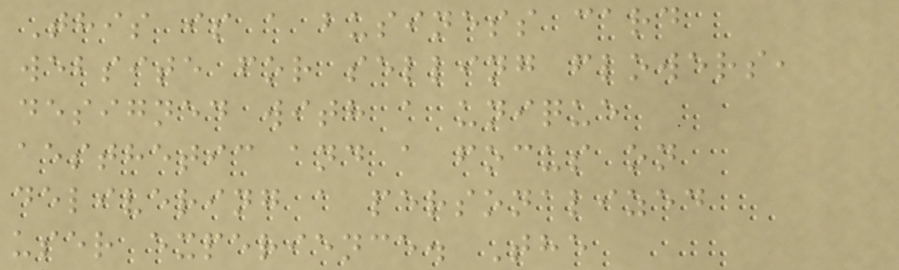This is a business card
website for selling flowers,
designed with a unique
aesthetic and a focus on
delivering a personalized
user experience. The
